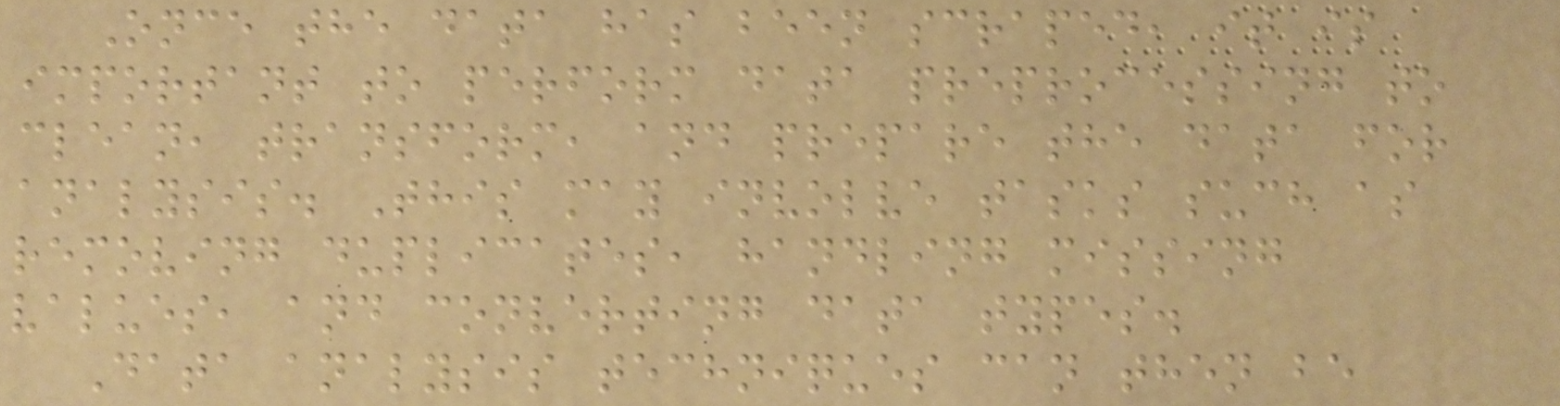Once the data has been scraped, it is
important to perform data preprocessing to
clean, transform, and prepare the data for
analysis. This may involve tasks such as
removing duplicates, handling missing
values, and converting data types.
Data analysis techniques can then be
